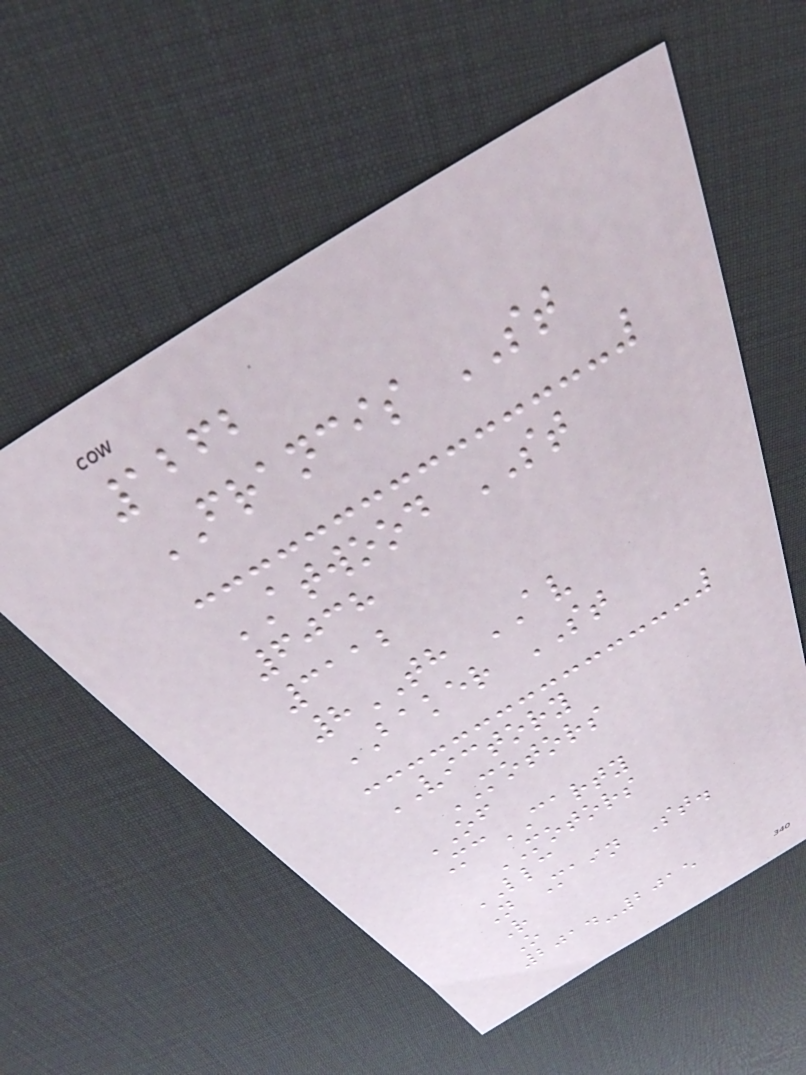1262
FRANCIS ST
ATWOOD ST
6038
3112
8TH AV
BAKER ST
VICTORY
MOTORS
OF
McCARTY
MOTORS
LLC
N Main St.
R
O
2014-2015
